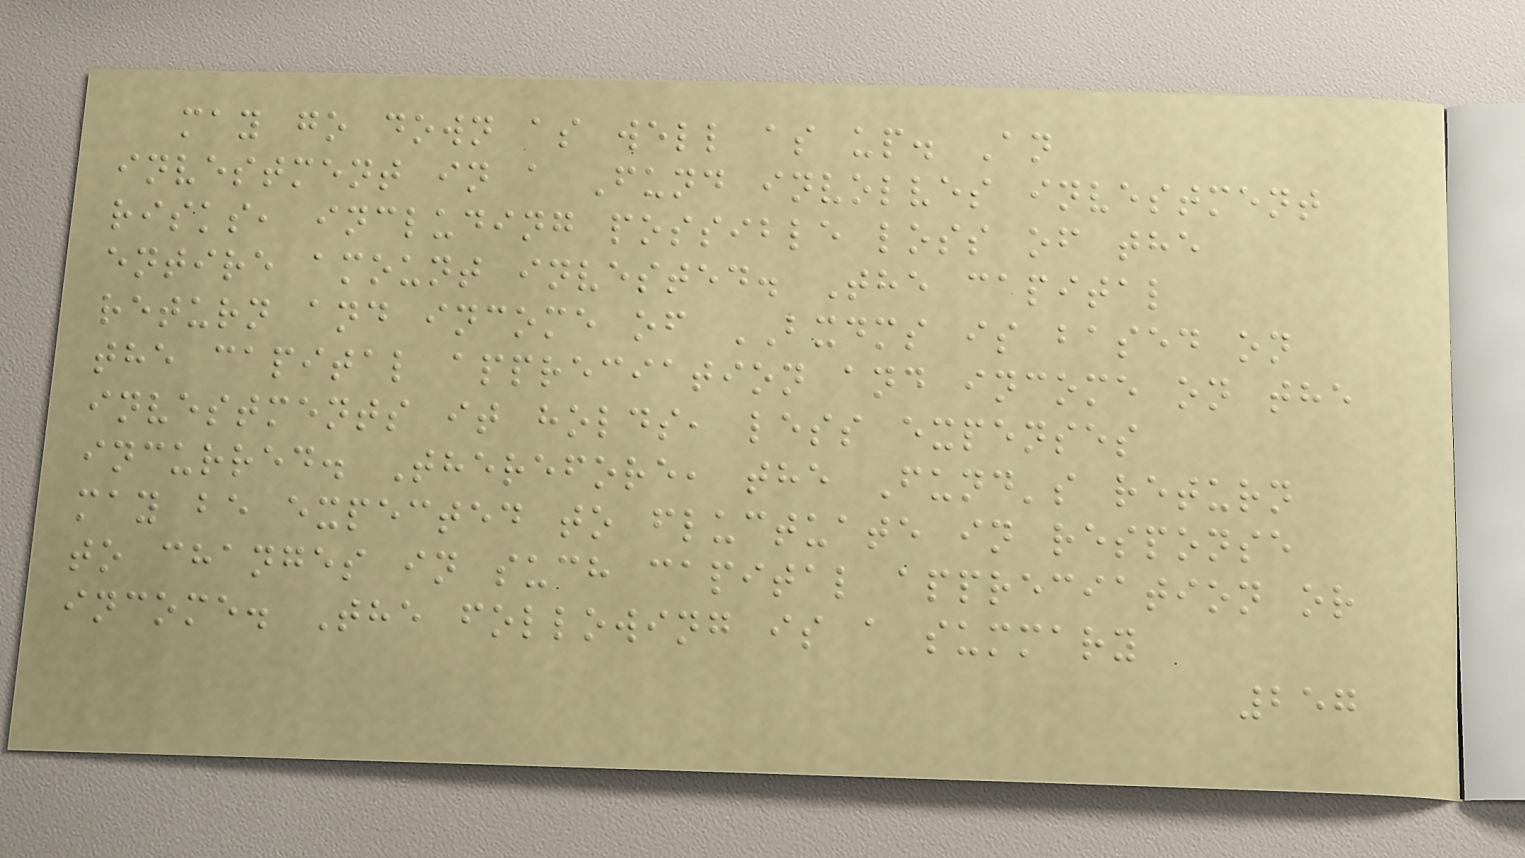may go down as well as up. An
investment in a Fund involves investment
risks, including possible loss of the
entire amount invested. The capital
return and income of BXDMS is based on
the capital appreciation and income on the
investments it holds, less expenses
incurred. Therefore, the Fund's return
may be expected to fluctuate in response
to changes in such capital appreciation or
income. The following is a summary
257
